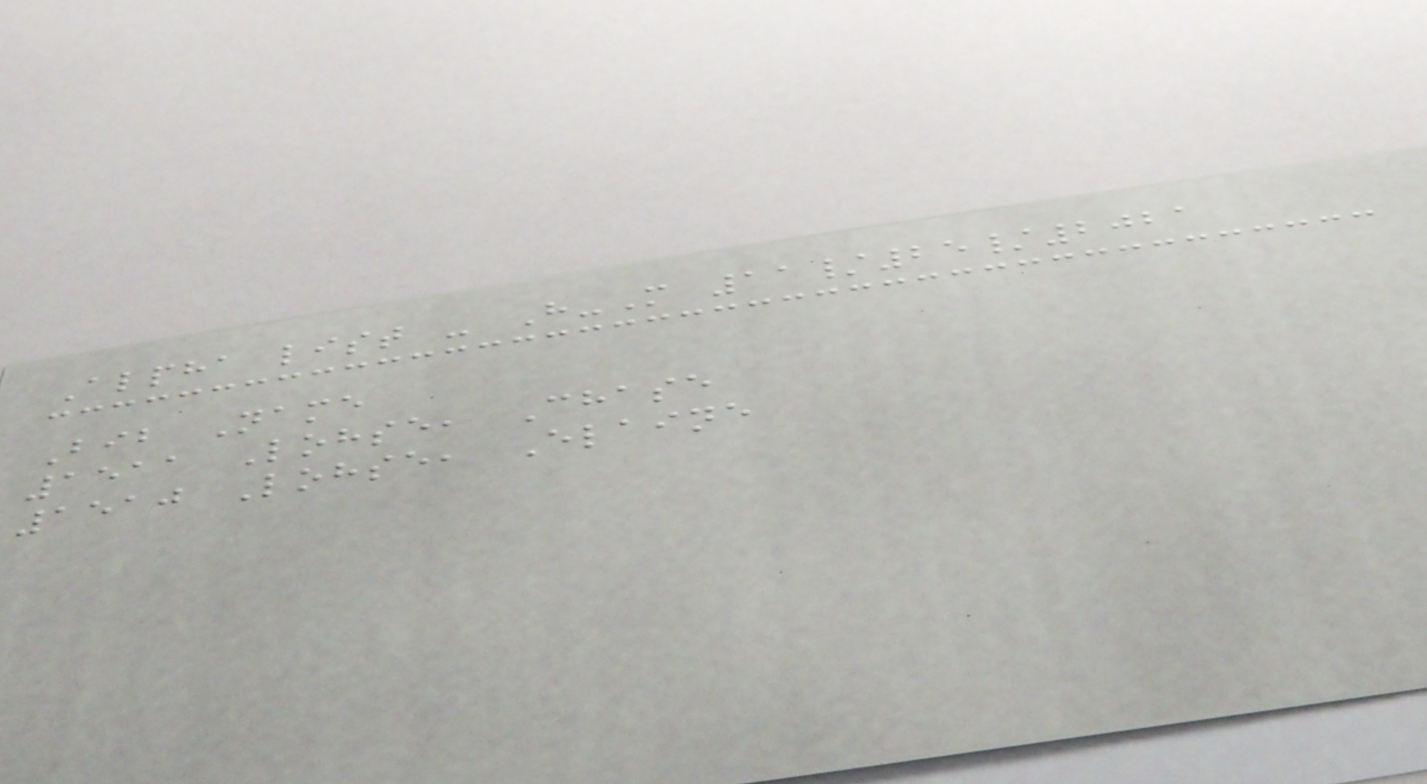Alpha list - H-M 11/25/2021
Bib Name
1511 Lohse, Chase
1510 Lohse, Elaine
